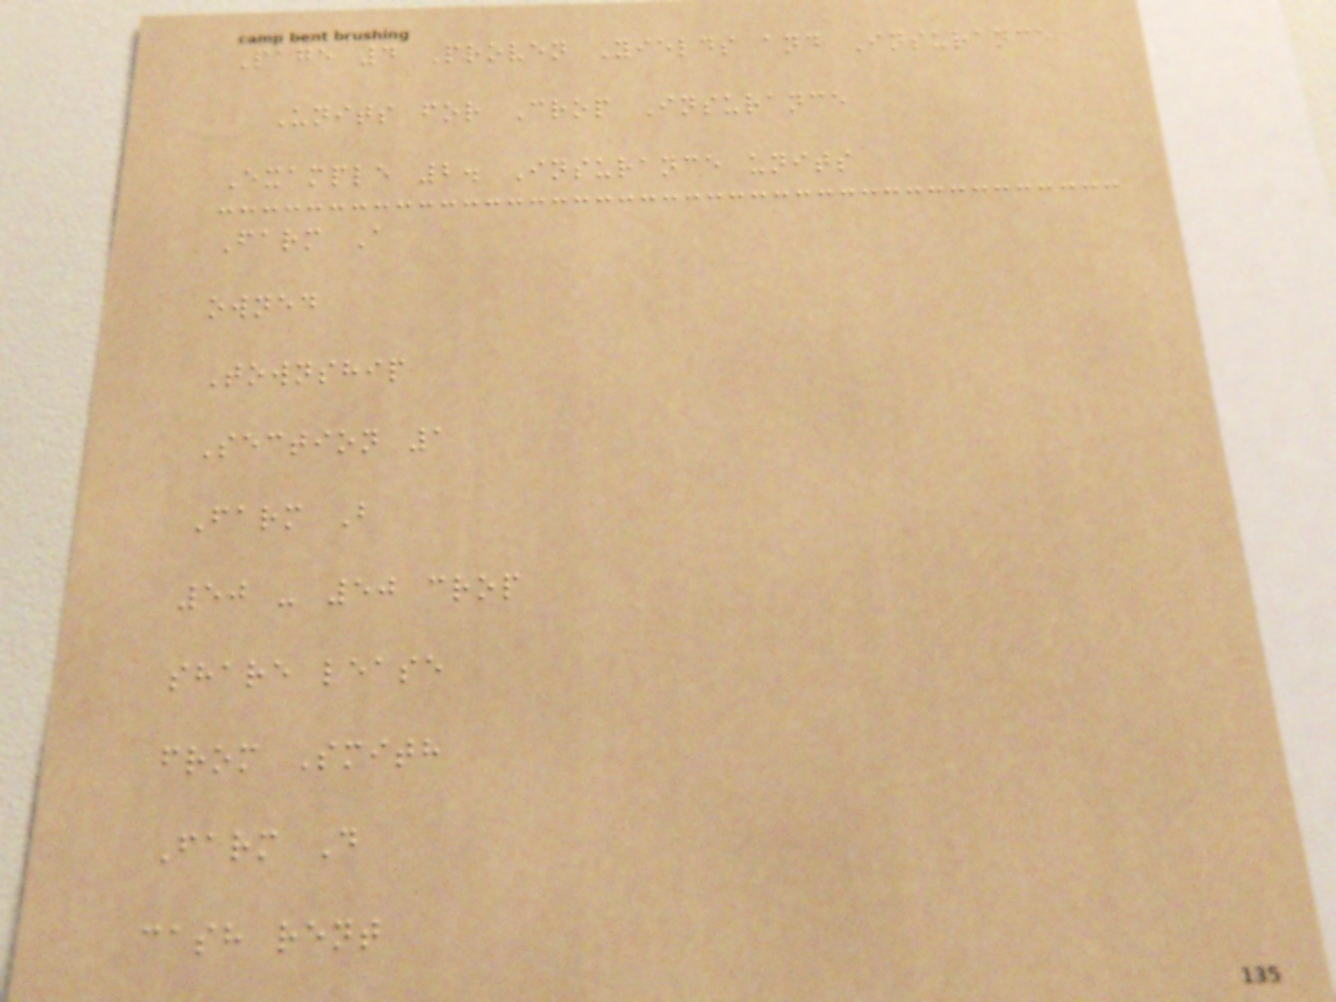Page 4 Proven Yields and Insurance
Units for Crop Insurance
Example 2. Insurance units
Farm A
owned
Township
Section 1
Farm B
50 - 50 crop
share lease
from Smith
Farm D
cash rent
